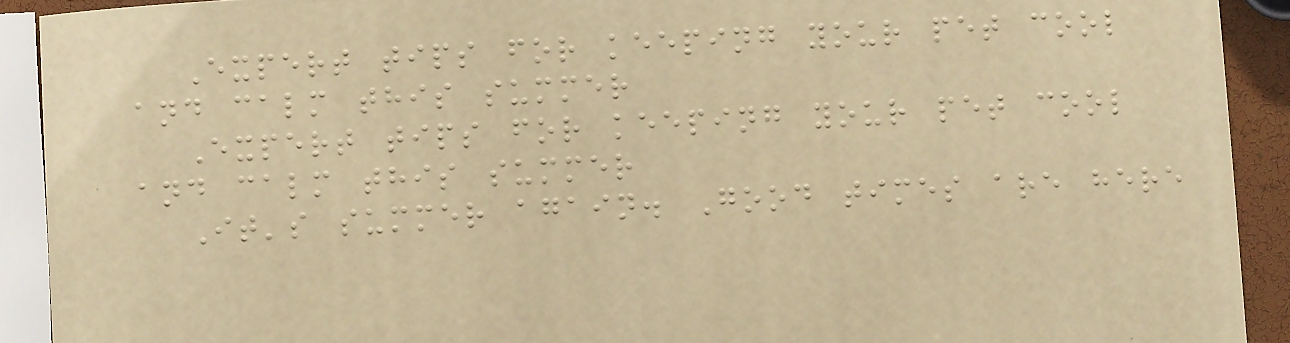Expert tips for keeping your pet cool
and calm this summer
Expert tips for keeping your pet cool
and calm this summer
It's summer again. Good times are here
